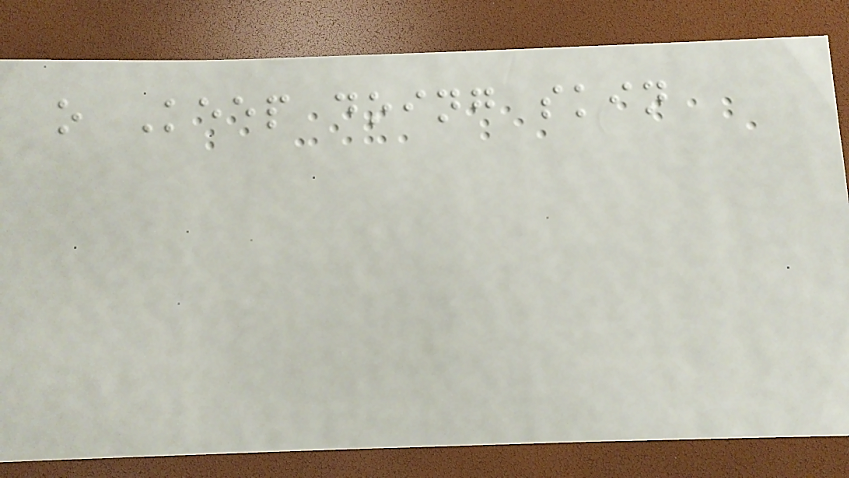o Keep doing skin
